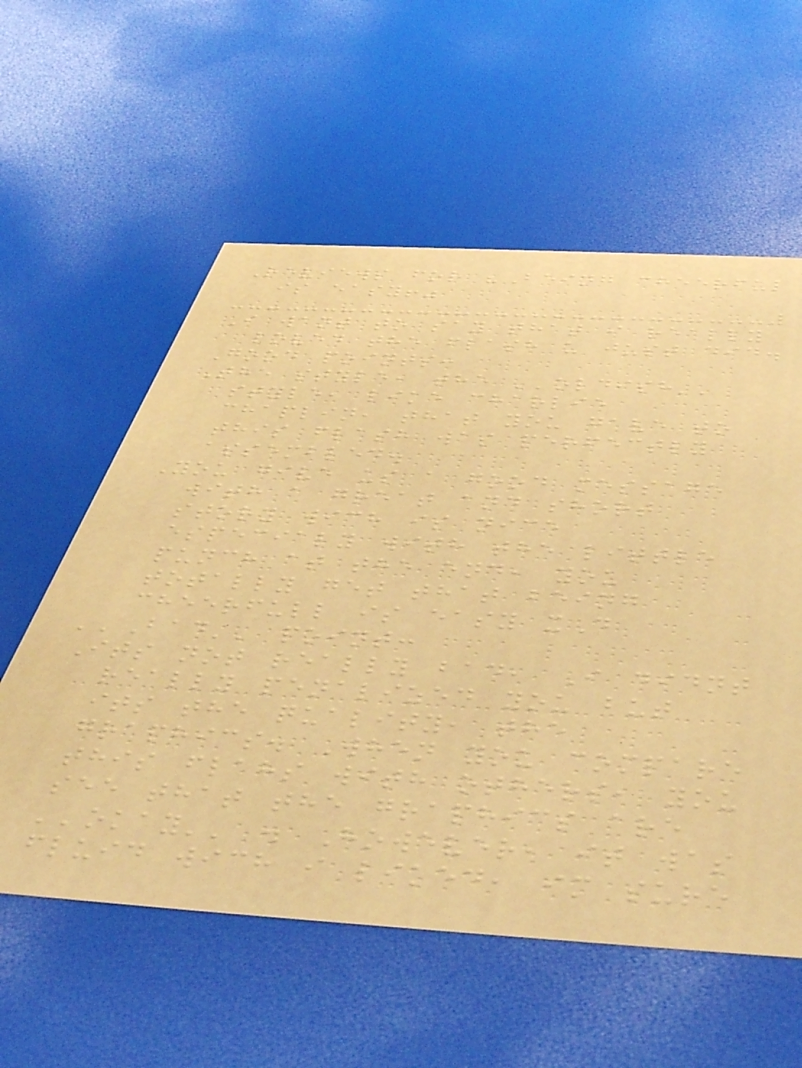Reviews for "Being cheerful
is easy!"
I want to say that i really
loved the flash u just did.
Good points:
The style, the ''oldish''
style, like charlie
chaplin, that you gave to
this flash was perfectly
assembled.
You give us a good message
with a great and short
story wich is nice
especialy with the little
punch at the end, you
totally get that being
cheerfull is easy xD
''Bad'' point:
Its not really bad, I didnt
really penalized you but
its the quality, the
graphics. When you compare
this flahs with others, you
see that the graphics are
''okay'' . However, it was
fluid wich i liked, im sure
